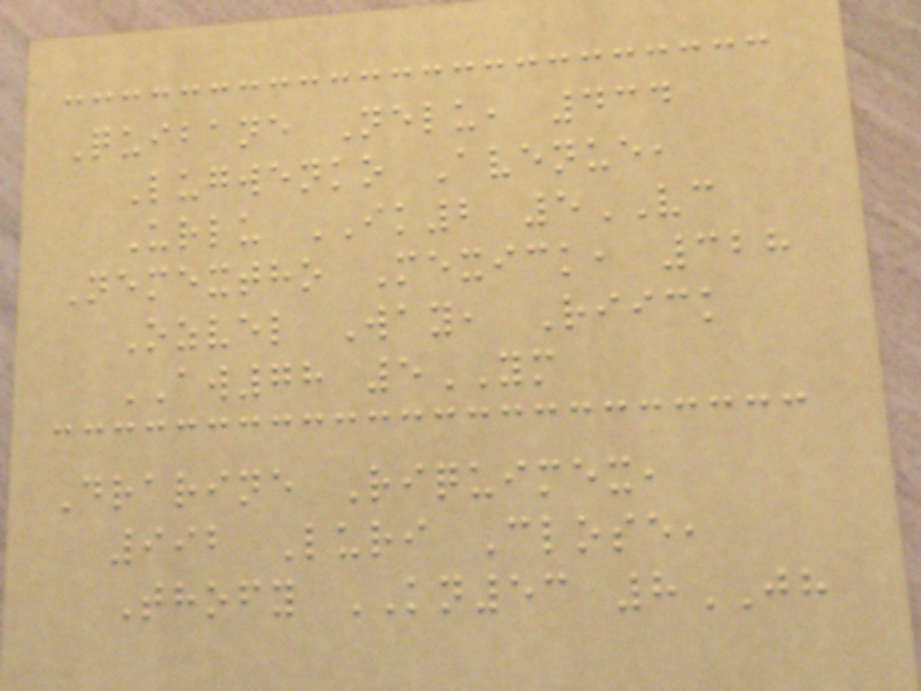Quibane Nelu, 434
Lugwenko Avenue,
Urlu IK2 5VC
Nemextho Mexick, 328
Ozvel Way, Riick
AW78 5YM
Drarine Riquimex,
992 Luri Close,
Thofy KN53 8JH
